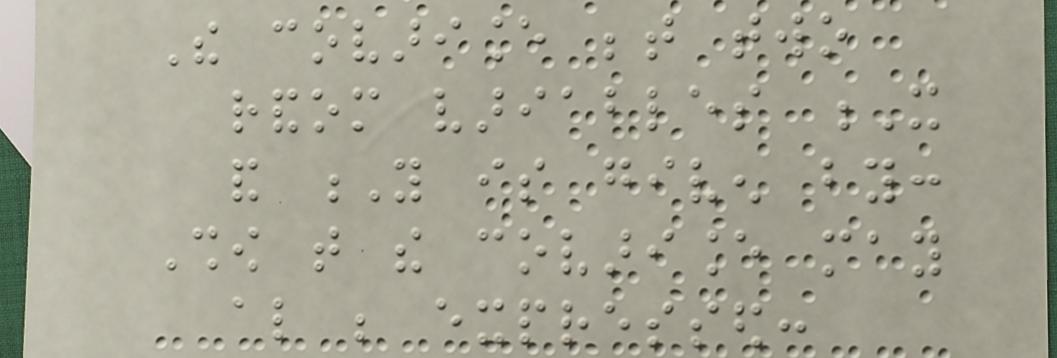The covariance between two
random variables X
and Y is given by:
Show that the covariance may
also be expressed:
